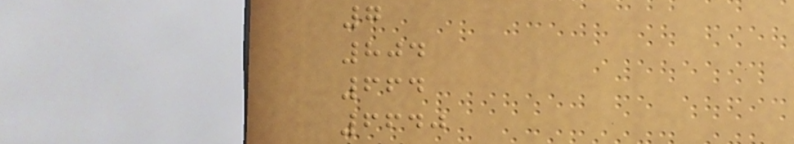7
804
664
6640
